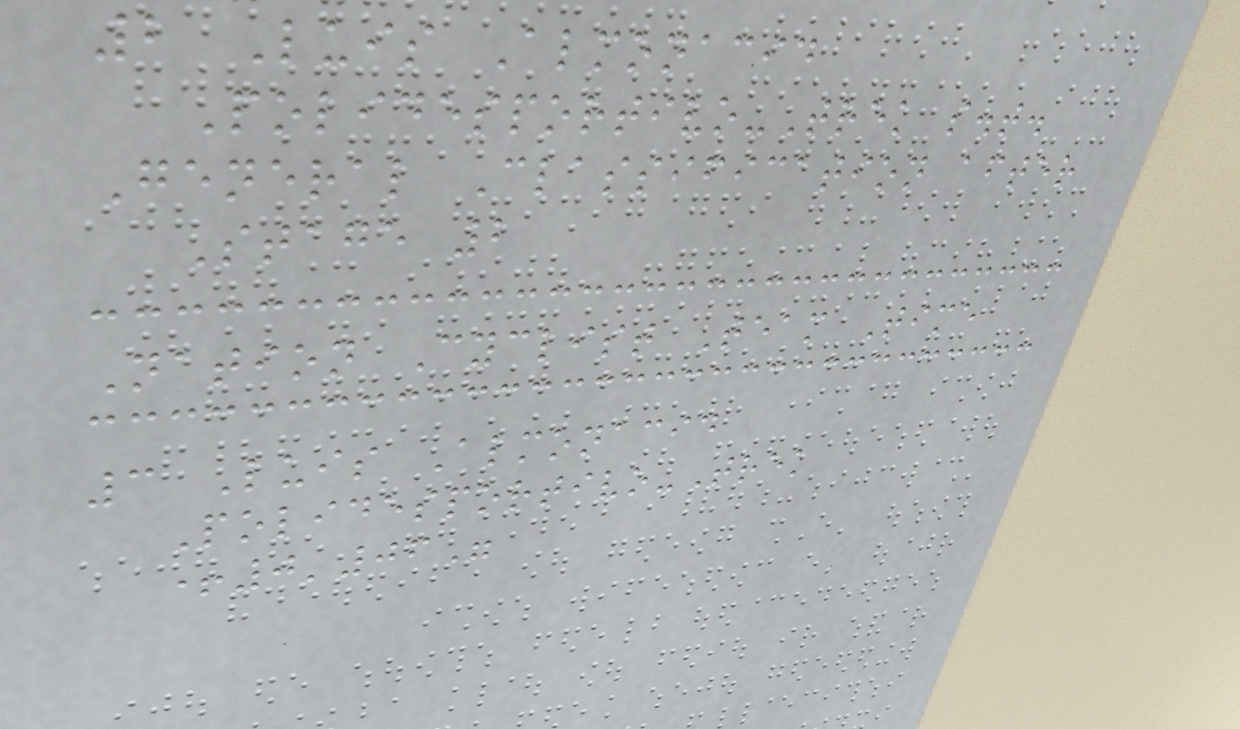2 Luis Almonacid
Polidesportivo-Trek s.t.
General Classification after
Stage 2
Nation Cyclist Team Time
3 Luis Almonacid
Polidesportivo-Trek
+0'06"
